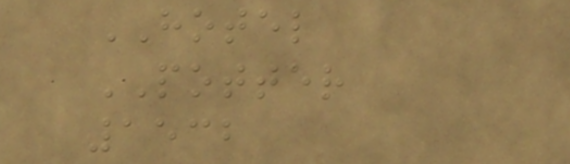HOTEL
POTTER
1532
